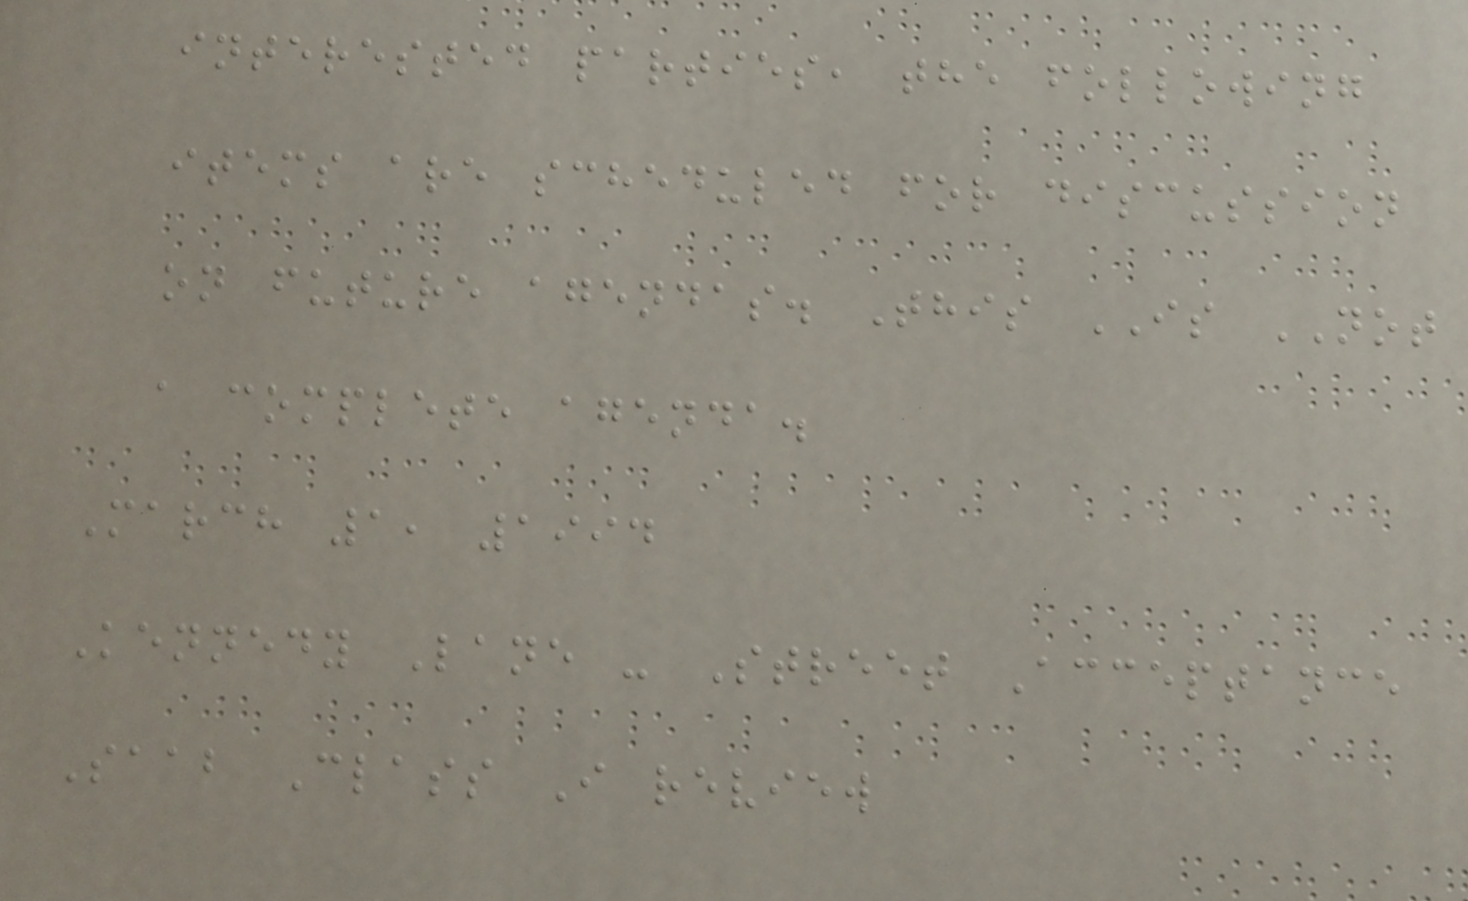interested parties, the following
items are scheduled for discussion
on future agendas. This IS NOT
a complete agenda.
March 1, 1994
Kennedy Lane - Street Acceptance
Saab Class I review
